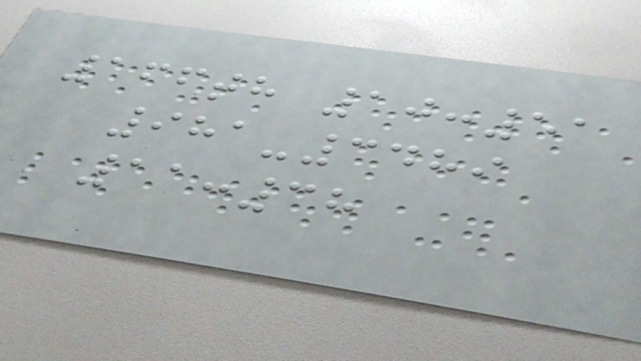166th 10:51
981-3489
11:38
